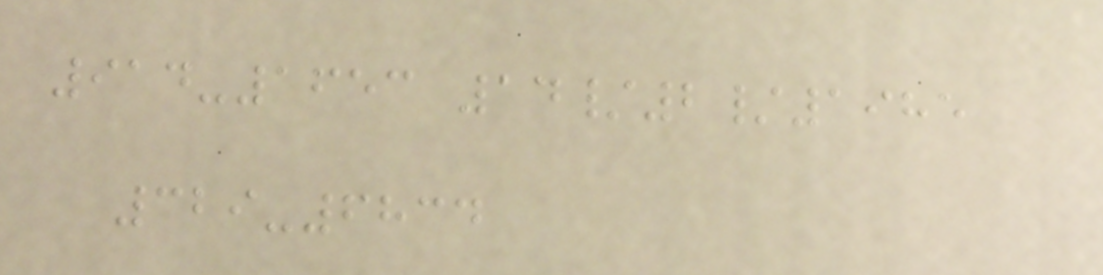914-1653 14/2/1985
329-6834
